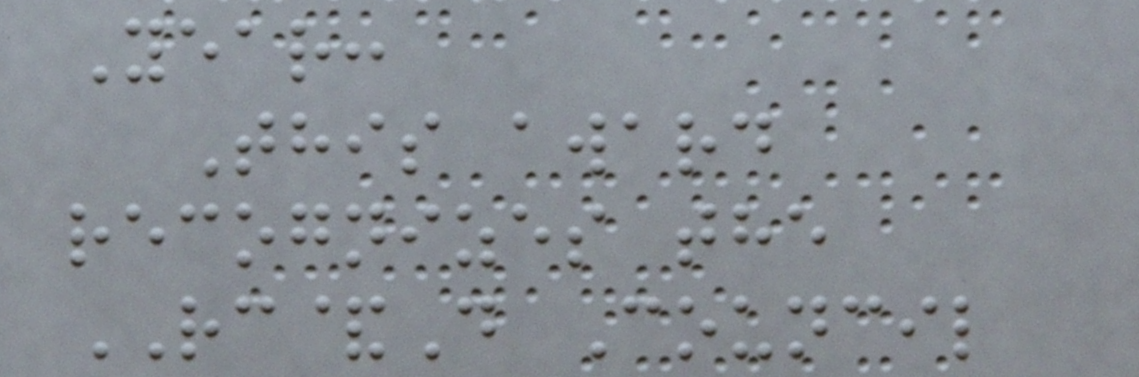Year:
This award
recognizes the
RC&D Council
